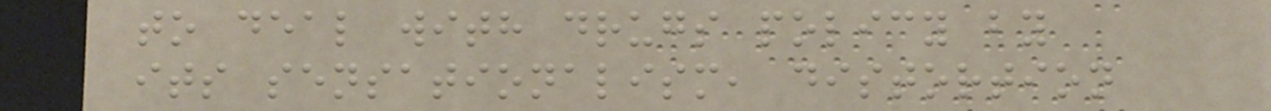to deal with drugs policy by
its sensationalism, distortion
